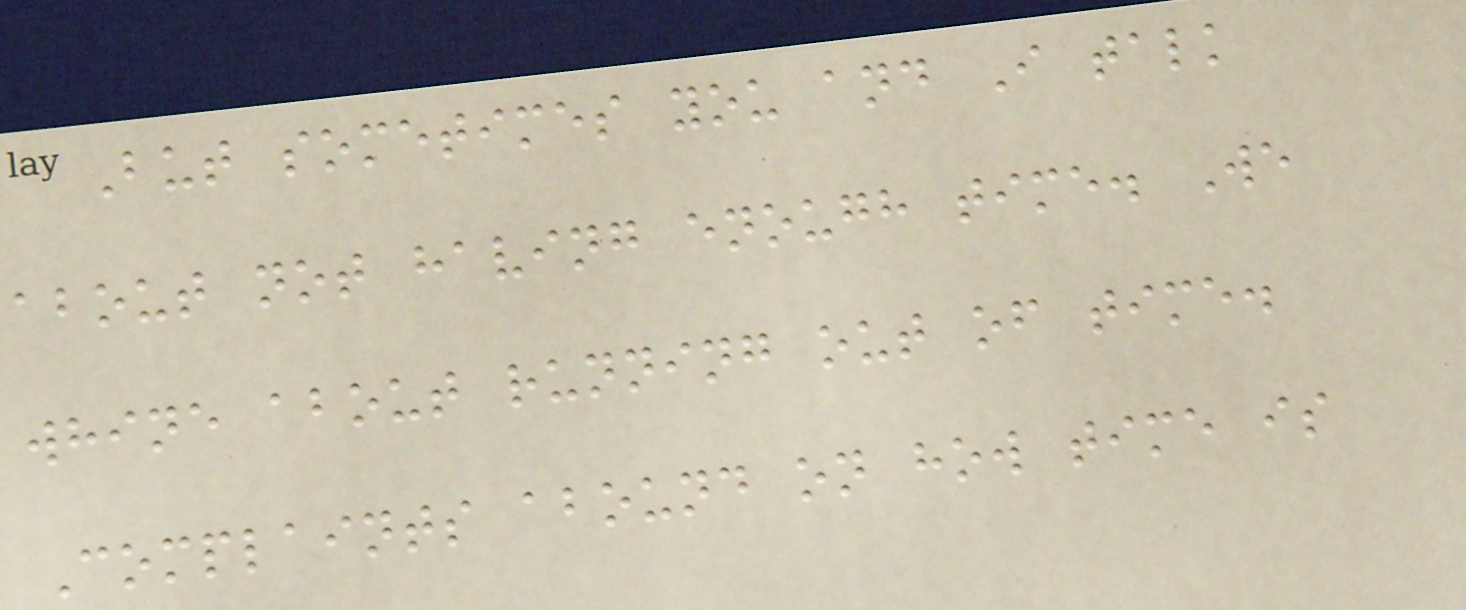But sometimes you and I talk
about not having enough time. We
whine about running out of time.
Complaints abound on how time is
